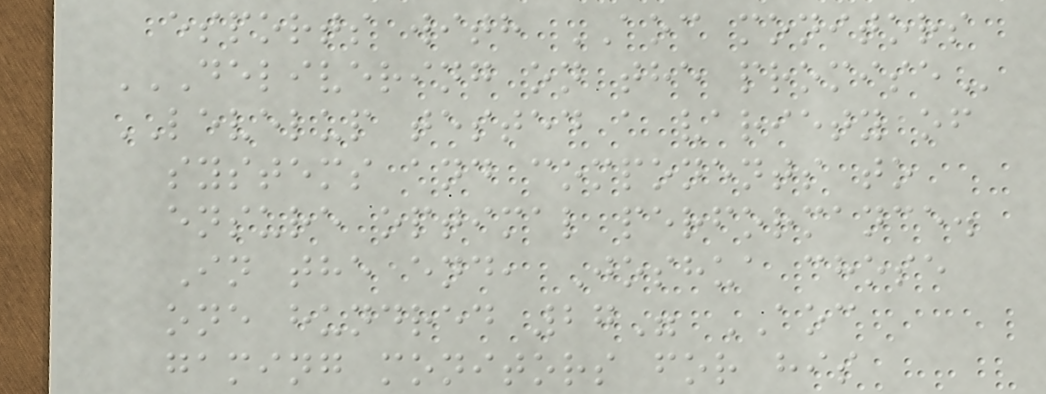esports with AOC monitors
DELIVERING ON THE PROMISE
LEVELUP tested a variety of
systems and components to
ensure optimal performance.
In the end, Joshua chose
one hundred 27" AOC
gaming monitors for his
